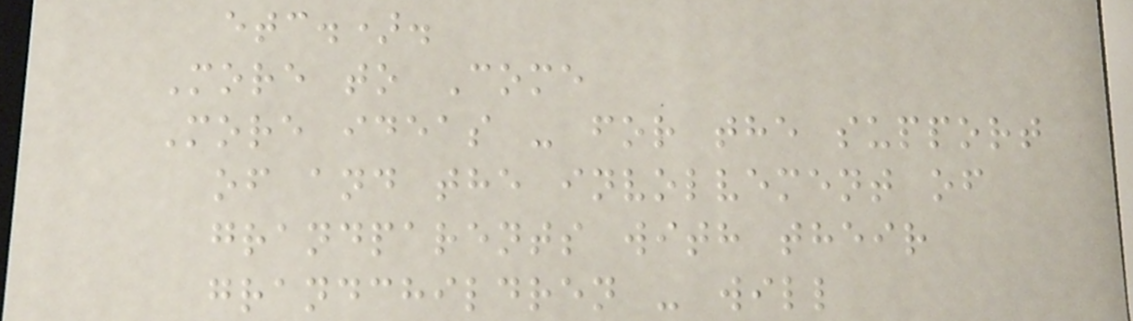etc.).
More to Come
More ideas - for the support
of and the involvement of
grandparents with their
grandchildren - will
